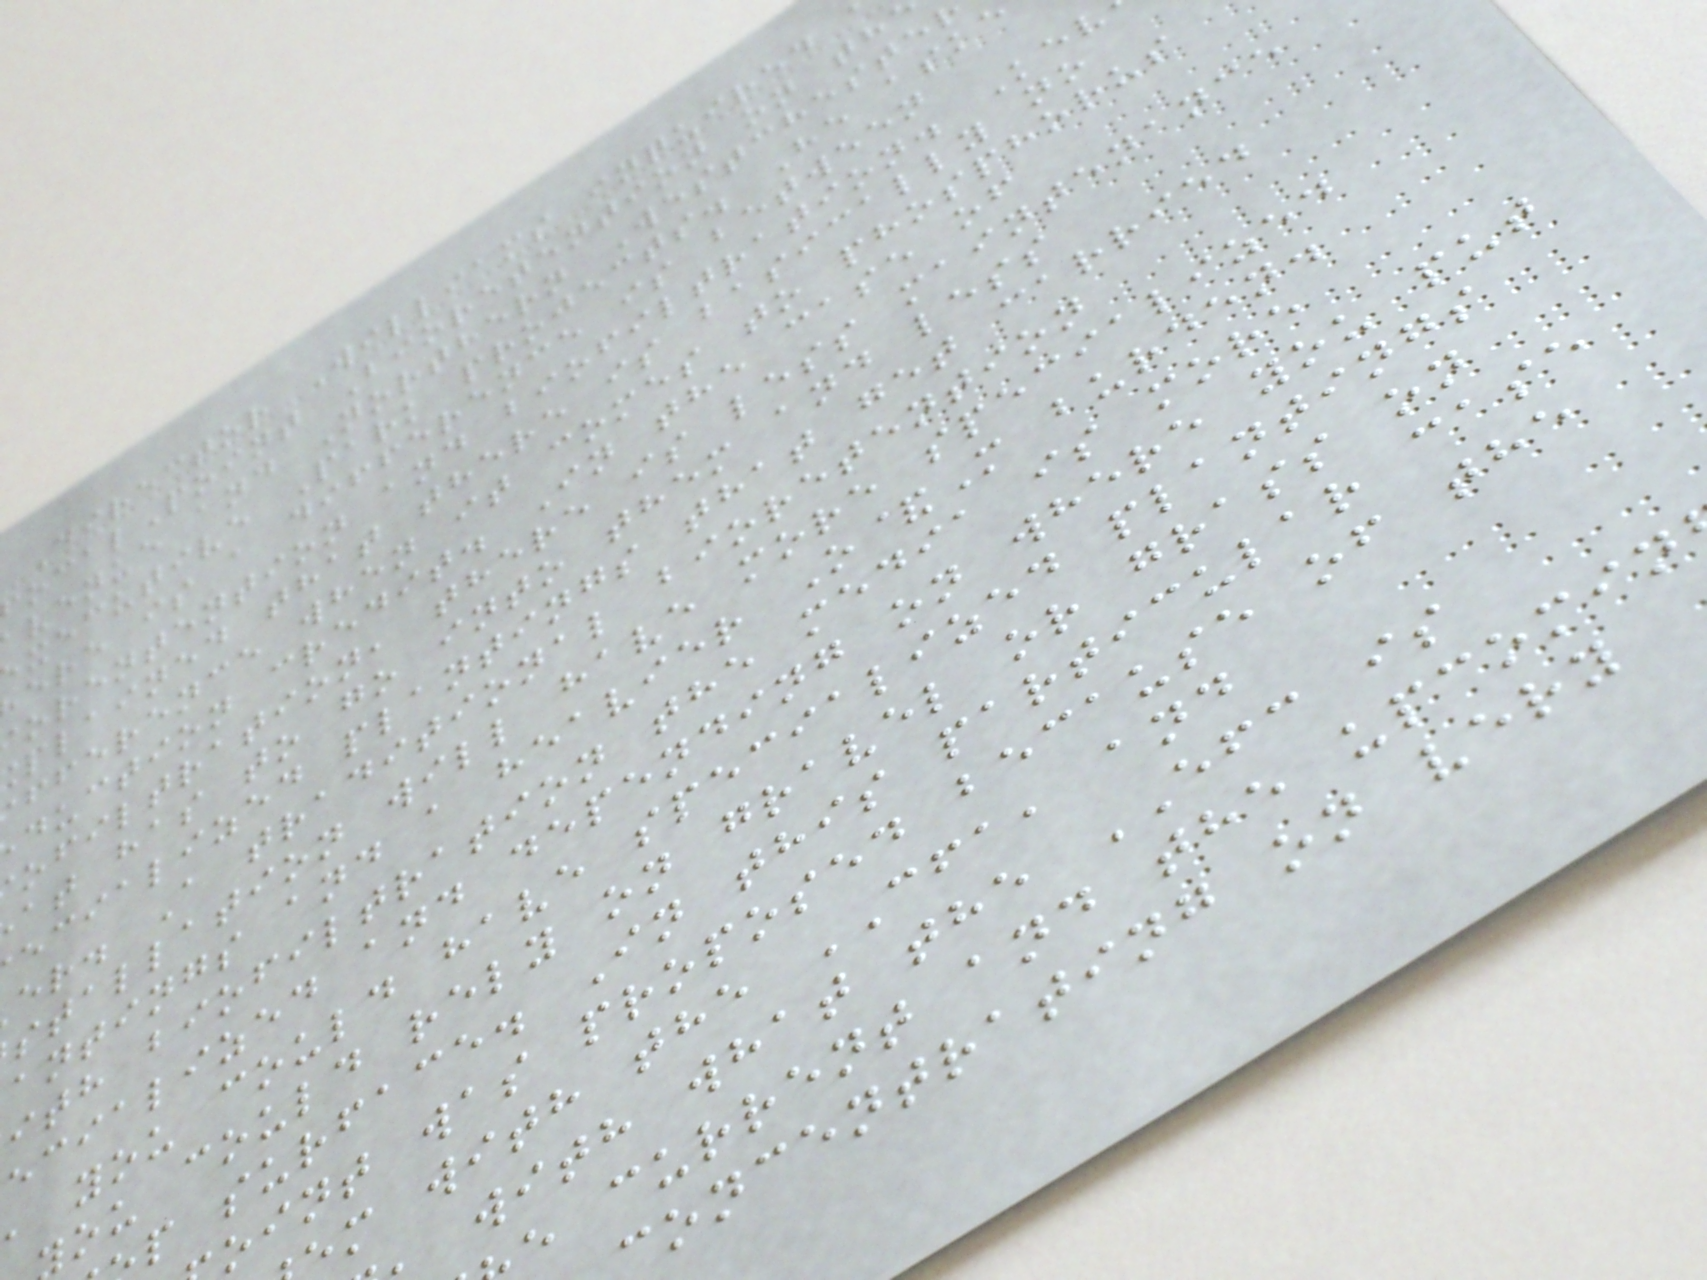Director Williams inquired
ocalPoint Bioretention on th
venue and Northern Westcheste
xecutive Park projects. He aske
ere is a difference is between
orentention and biofiltration. Kev
plained that there is basically no
fference when it comes to phosphorus
duction credit. In the case of
ofiltration, there is less maintenance
at has to go into them and less
ecialized plantings that get carried
er. A traditional bioretention
stallation will have more specialized
antings and a heavier O&M burden.
ith biofiltration the media is more
ecialized and depending on where you put
, you could have specialized plantings
ou could rely on gravel or grass on
p surface. In this particular case
oint was proposed because of the
m with the CFA, and
with what the EFC is
e current and the upcomin
concentrating on very
